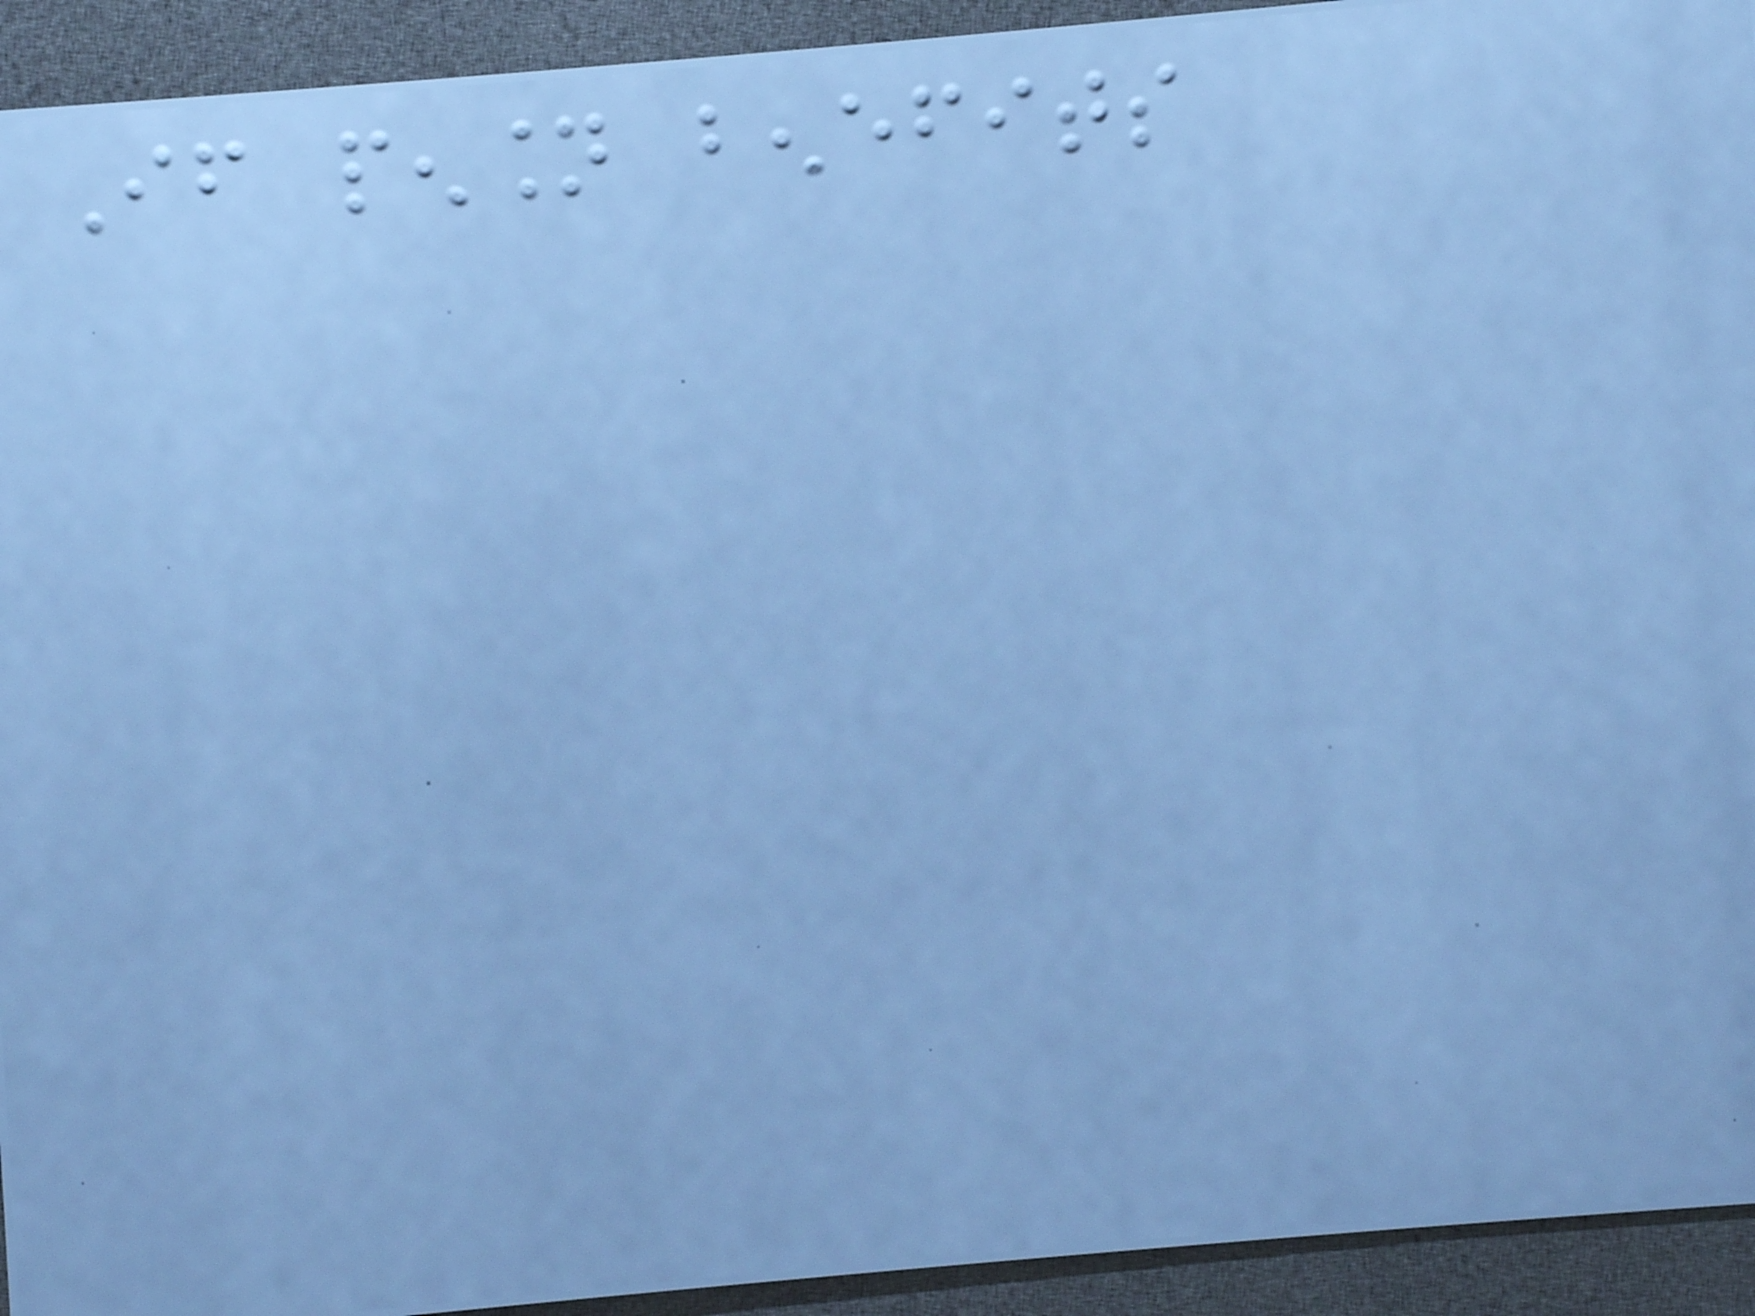If pension benefits
